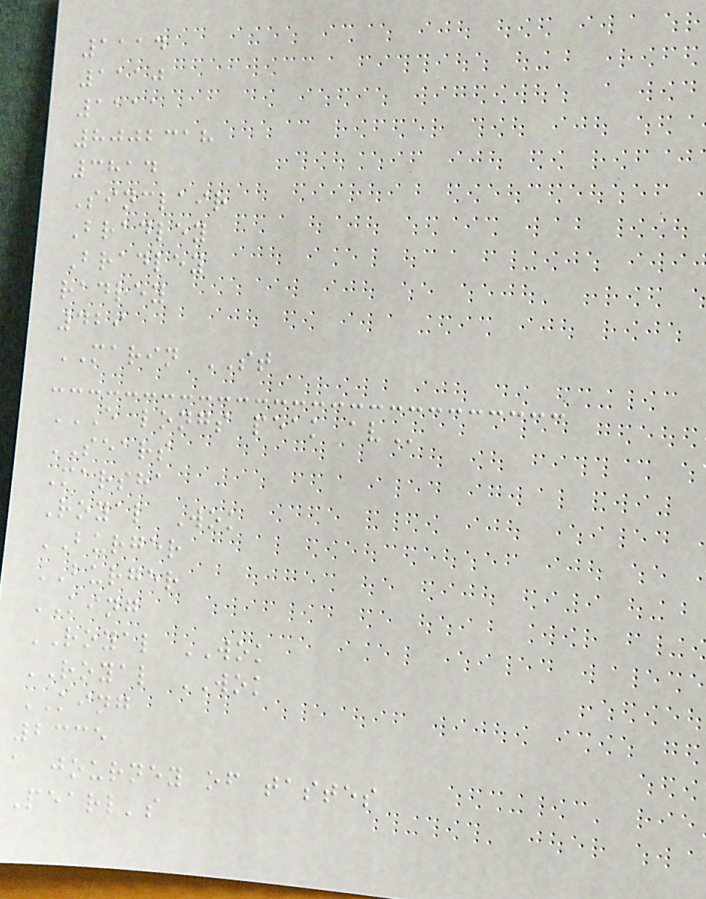1114
1110
1111
8002318
3814
Sinclair
Bradley
Bradley
radley
429
MARIN ST
E LONGS PEAK AV
SEARS
Marsha
Royal Wok
BURGER
BURGER
KING
ROYAL WOK
ROYAL WOK
KING
2335
a journey of tastes
Pearl's
